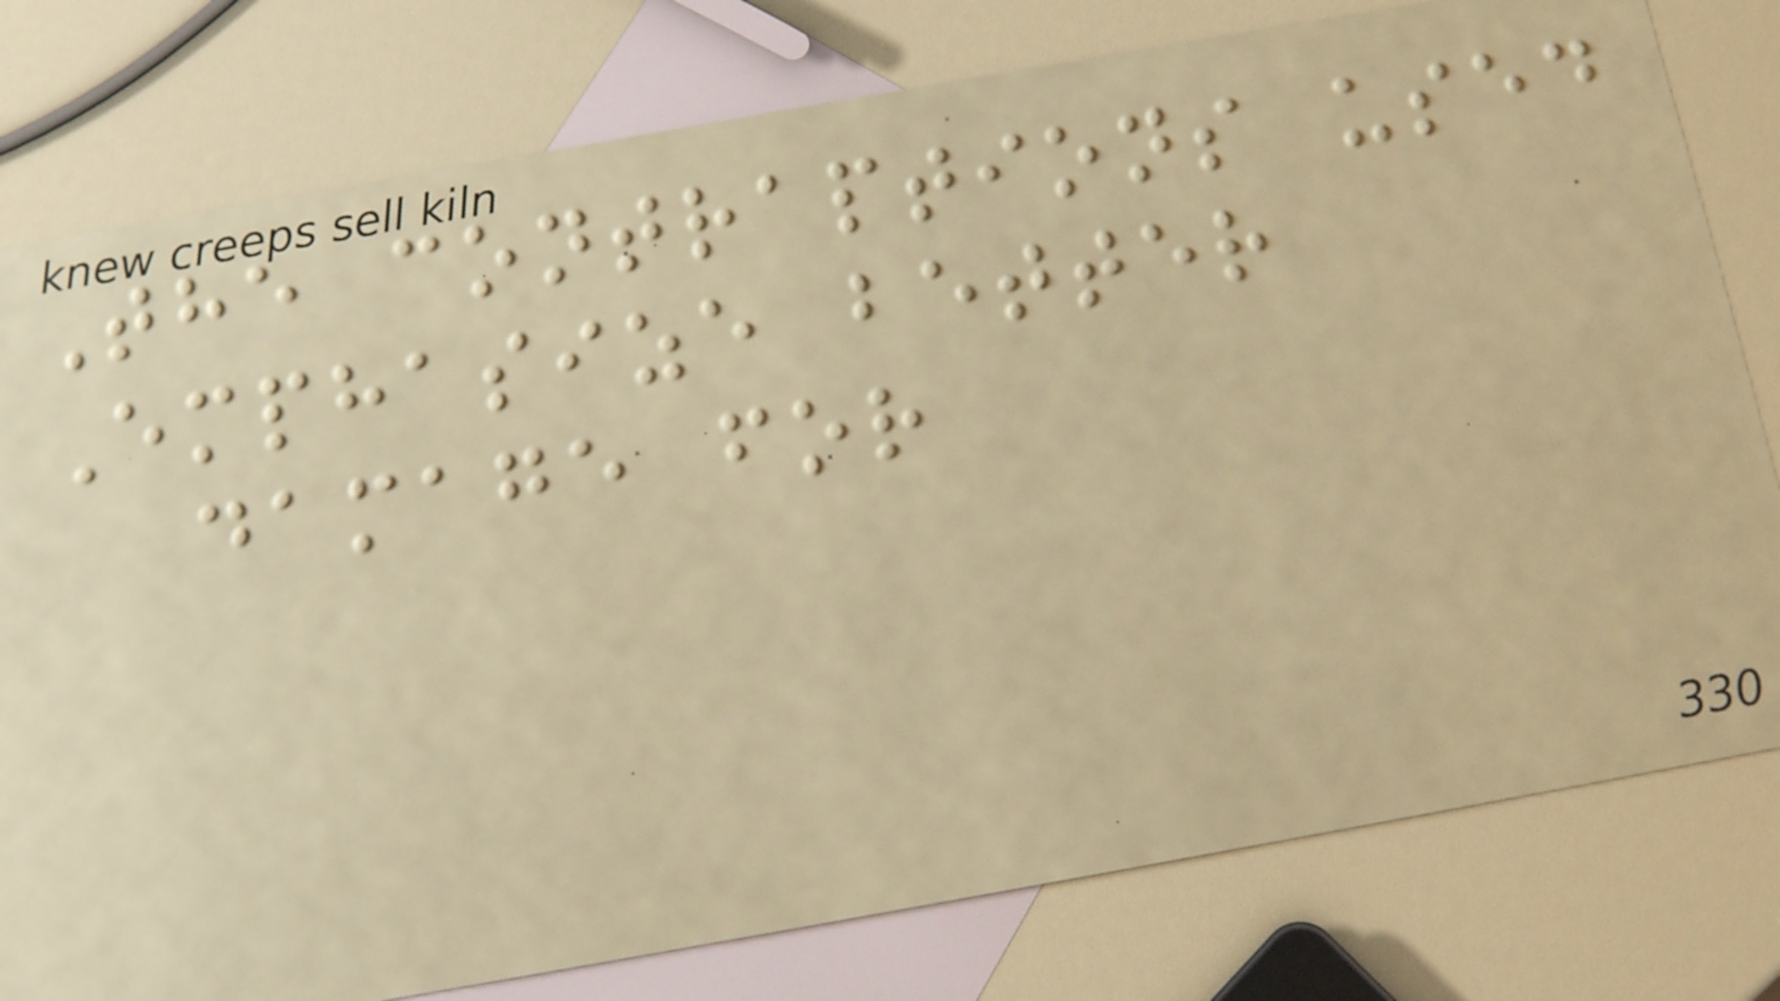The contraptions used
Emphasize better
damage for
